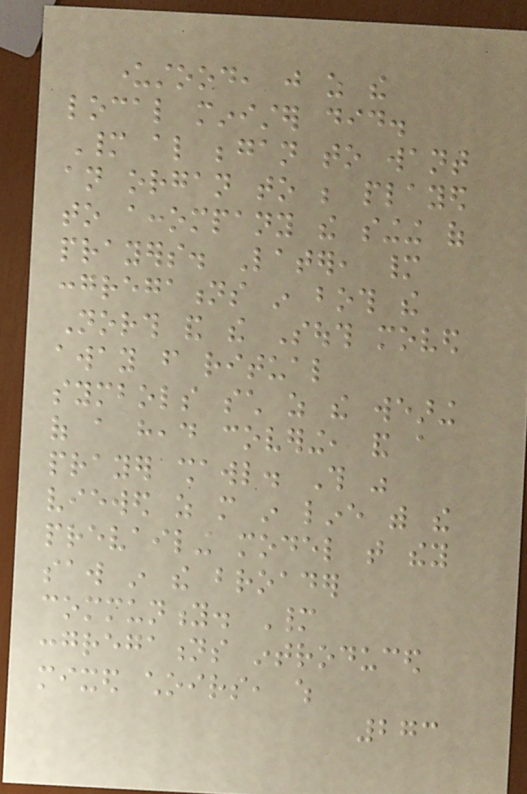understood, just as the
local minister did.
Many also began to want
an organ to be played
to accompany the singing of
prayers. Later, many
congregations in both the
North and the South moved
away from ritual
symbols such as the wearing
of a head covering, and a
prayer shawl. This was
viewed as more in line with the
prevailing model that they
saw in the broader
community. Many
congregations introduced
mixed choirs, which
273
